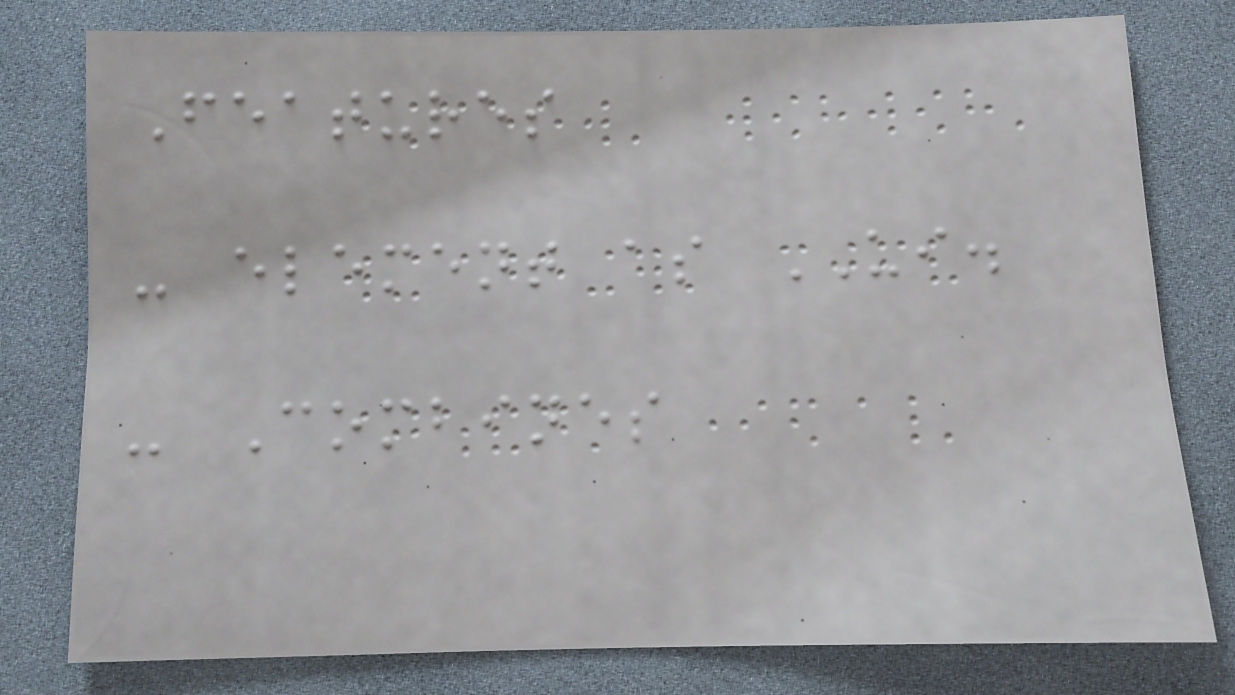Features
- element as UI.
- Combines
